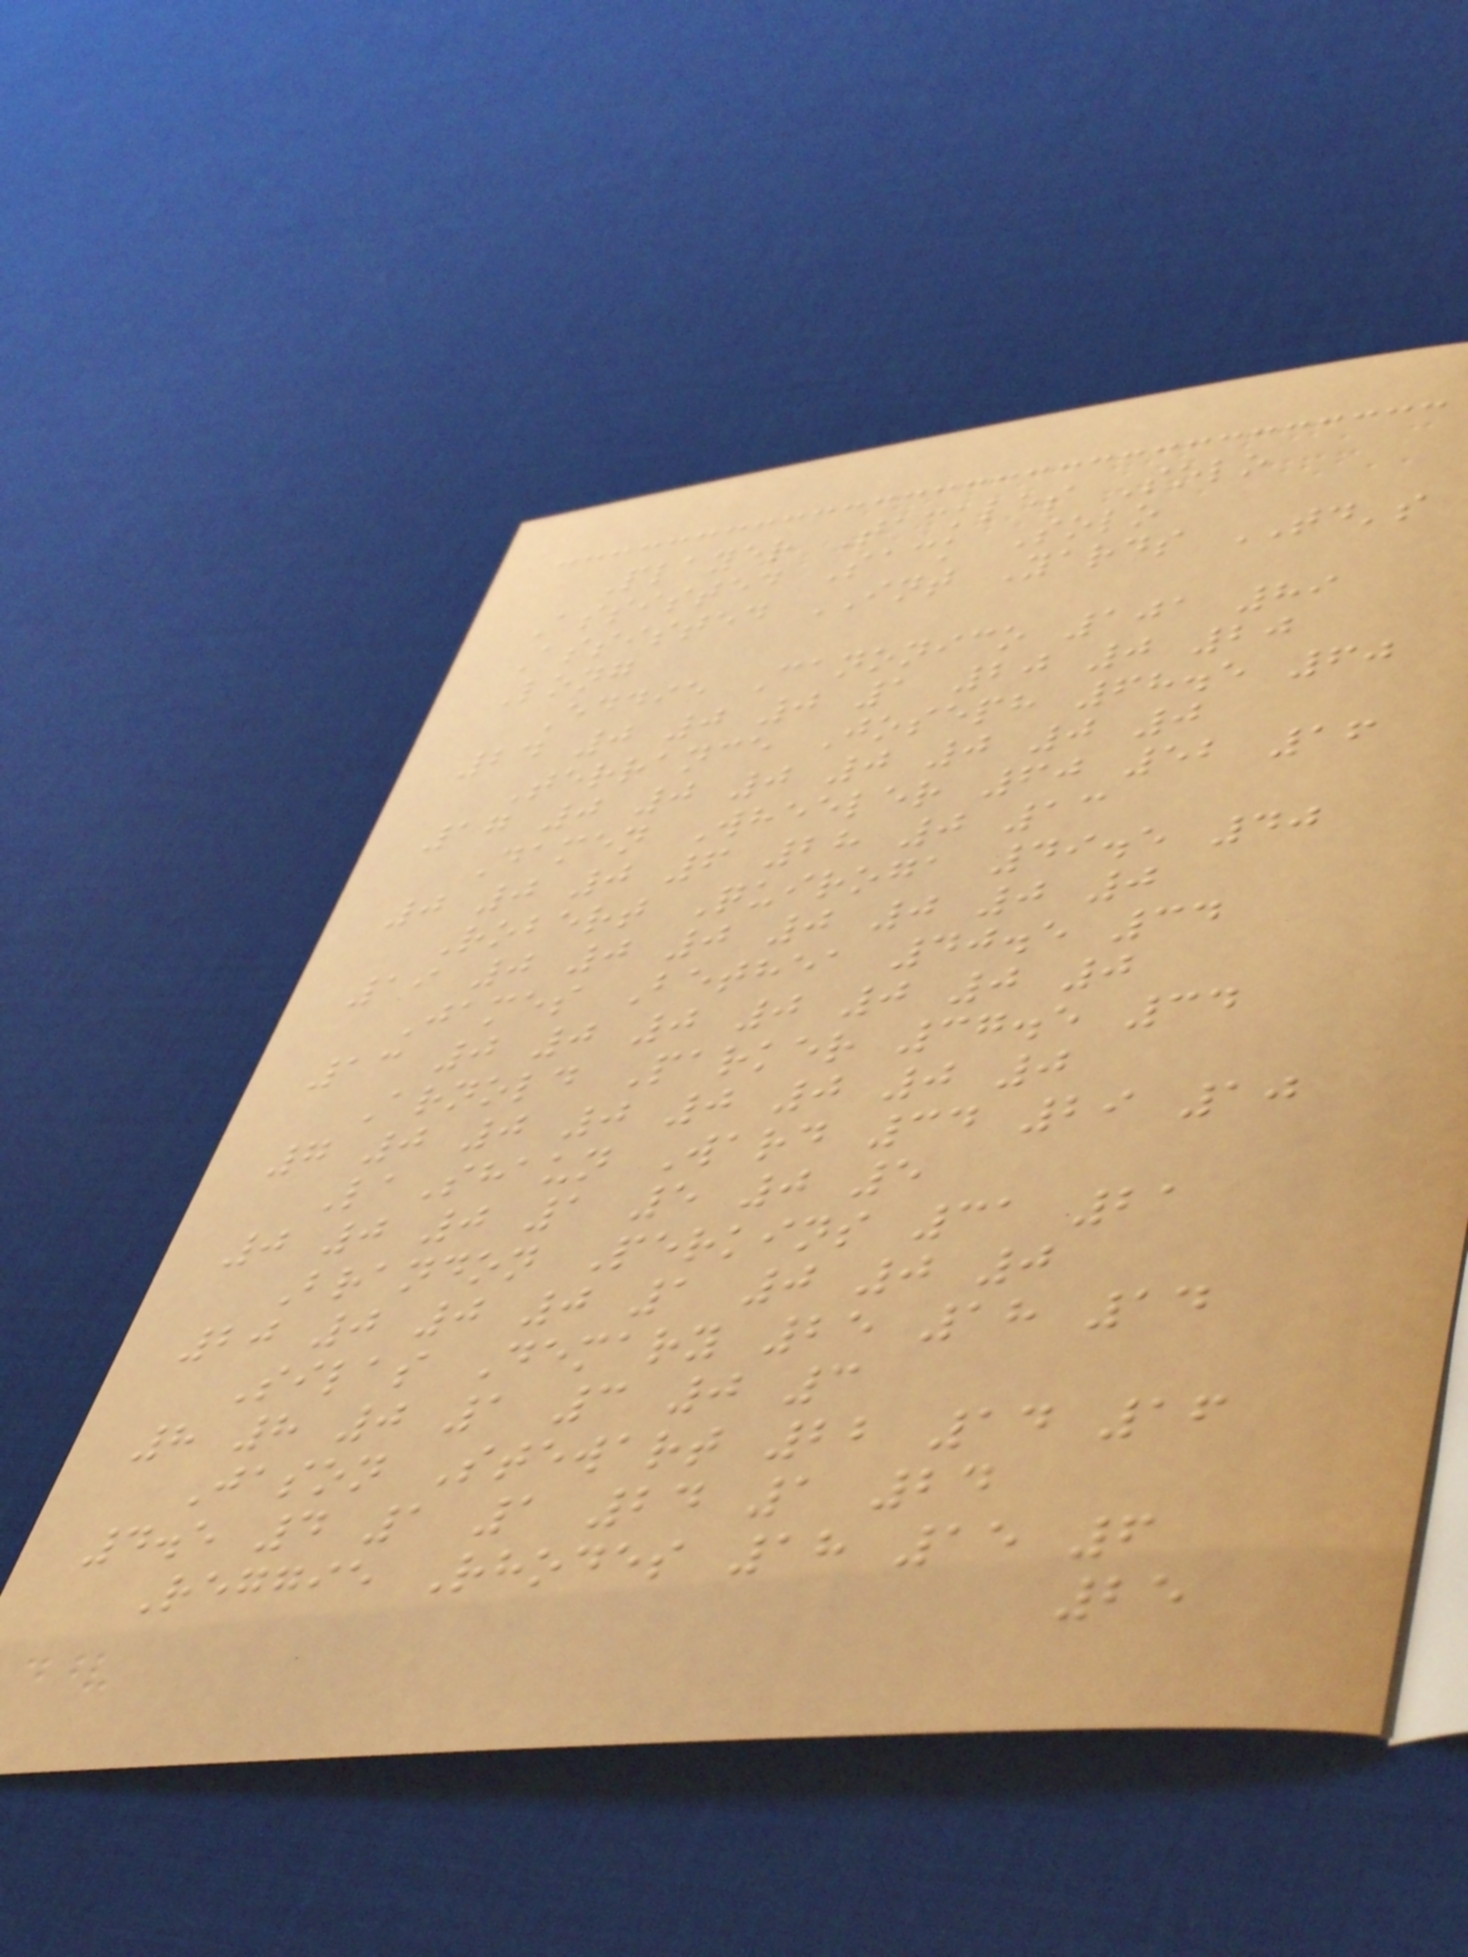Player Tackles Solo
Assisted Sack Solo
Assisted INT Yards TD's
Long
Eddie Canonico 101 89
24 0 0 0 1 20 0 20
Terrance Joseph 68.5 60
17 0 0 0 0 0 0 0
Damen Wheeler 60 52 16
0 0 0 6 28 0 13
Robert Quiroga 49.5 40
19 0 0 0 0 0 0 0
James Bethea 40.5 34
13 0 0 0 0 0 0 0
Arnold Parker 37.5 34
7 0 0 0 0 0 0 0
LaShaun Ward 34 29 10
0 0 0 1 5 0 5
Brandon Perkins 31 21
20 0 0 0 1 0 0 0
Silas Demary 25 18 14
8 8 0 1 3 0 3
Jason Stewart 22 14 16
4.5 4 1 1 24 1 24
Reggie Rhodes 18 15 6
25
